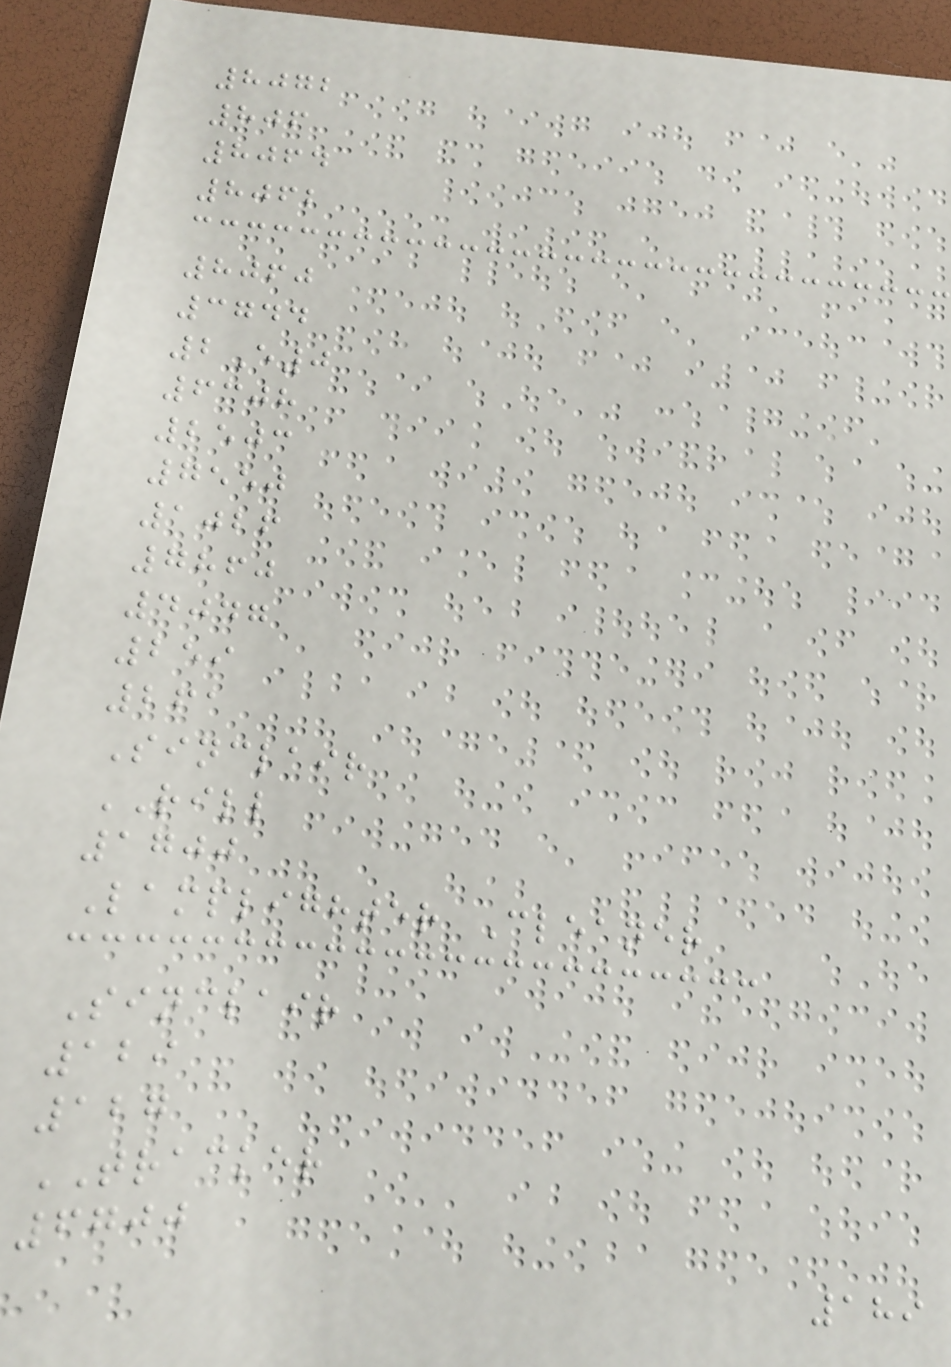8072
806
8064
8062
8060
3744
2E0
6308
2503
7550
1026
7860
4047
259
261
Sinclair
RILL
1700
Lamplighter Cleaner
Sinclair
129
127
TRACKER
6700
189
